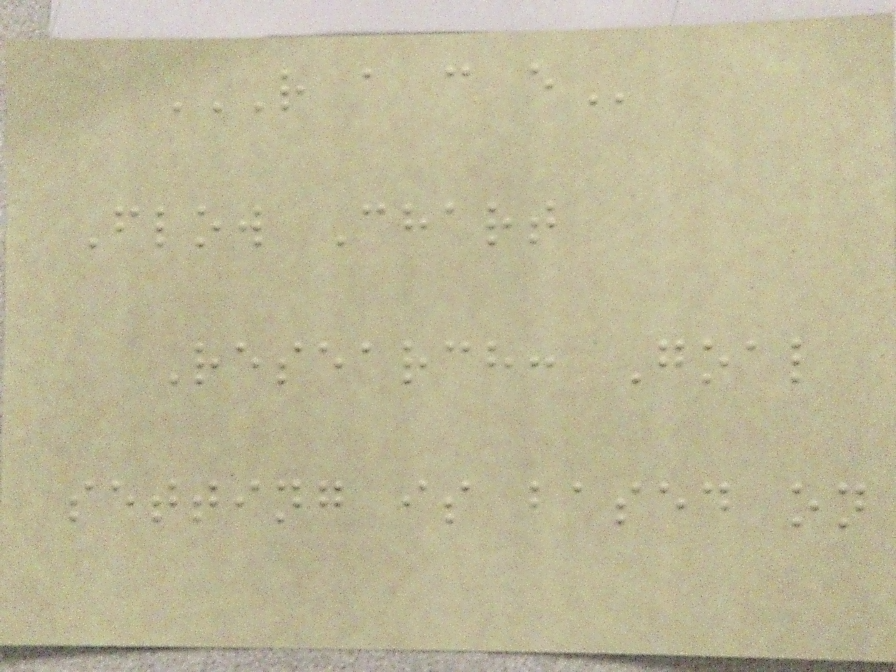R A C E
Flow Chart
Research: Goal
setting is based on
